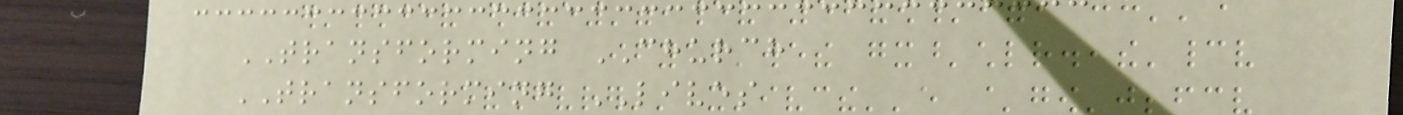TRANSFORMING CHURCH
TRANSFORMING LIVES
